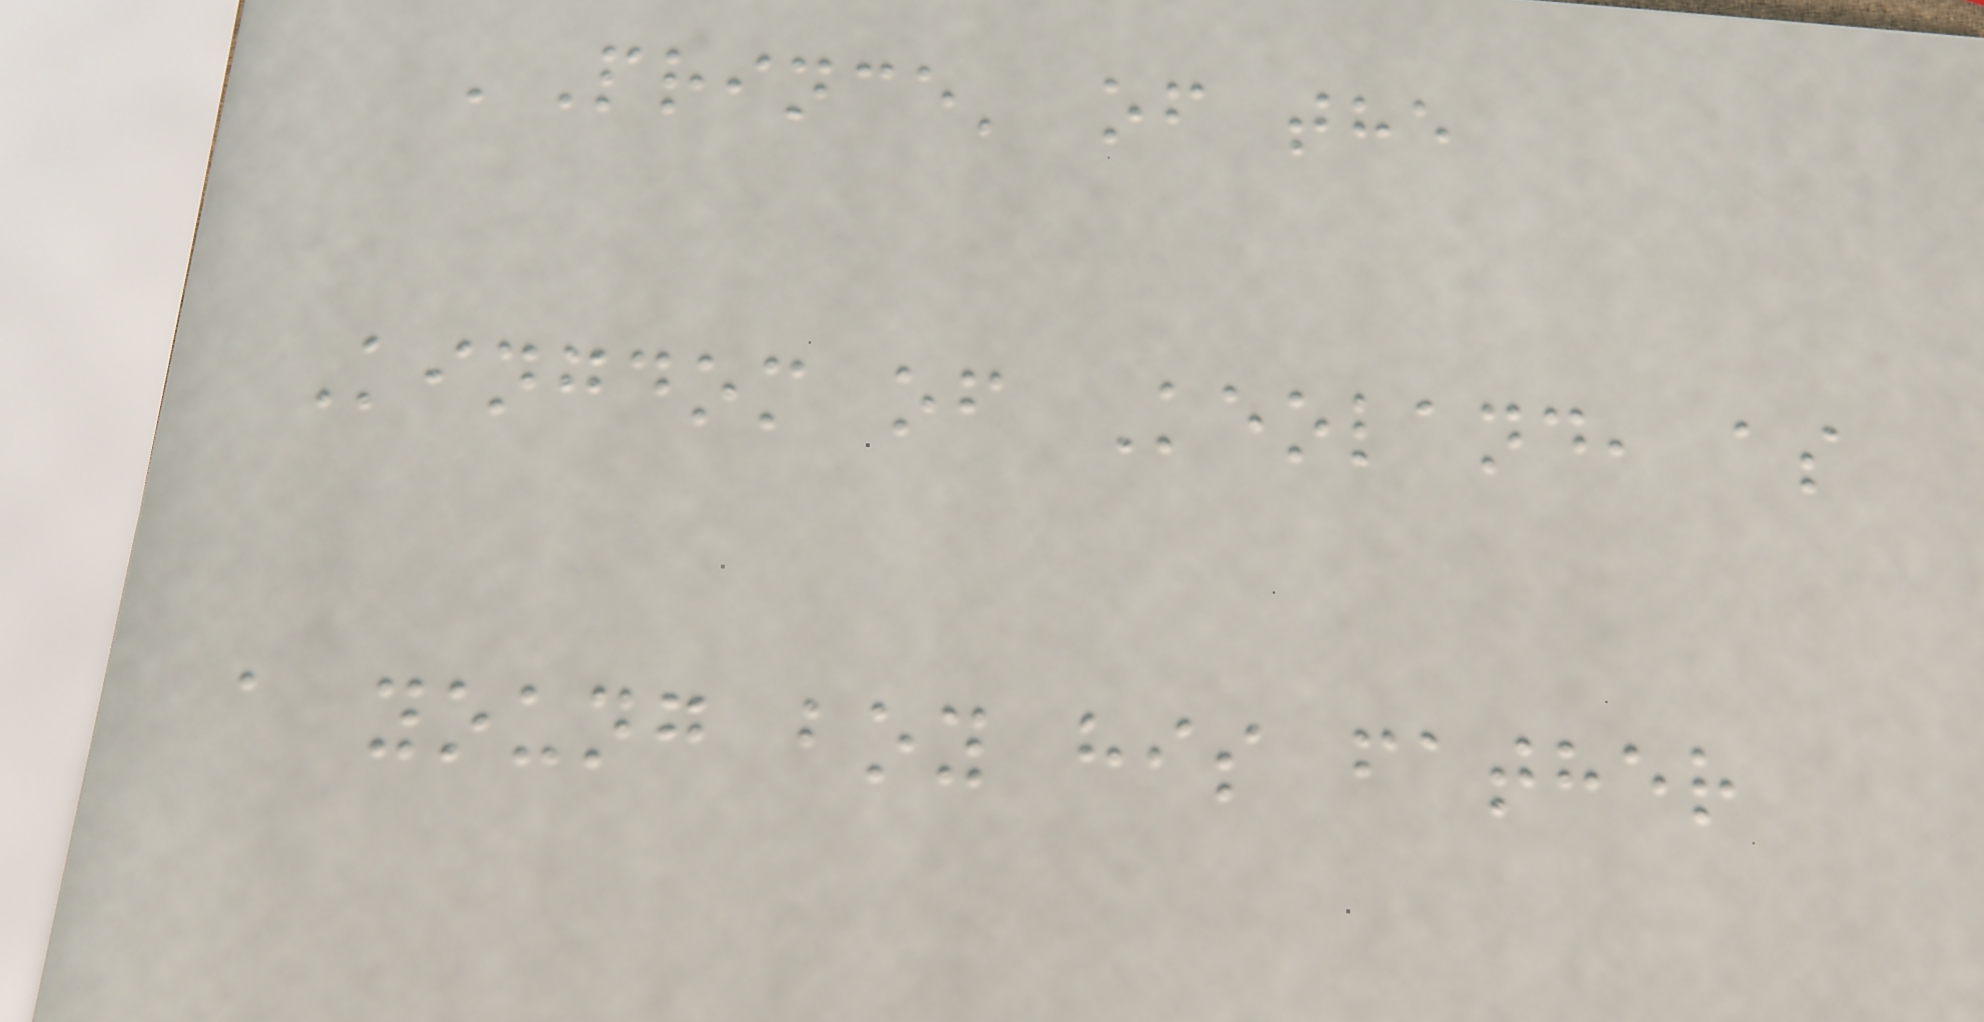'Prince' of the
Kingdom of Keoland, as
a young boy his father
